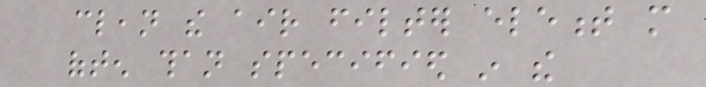clean the air filter element more
often than specified in the
